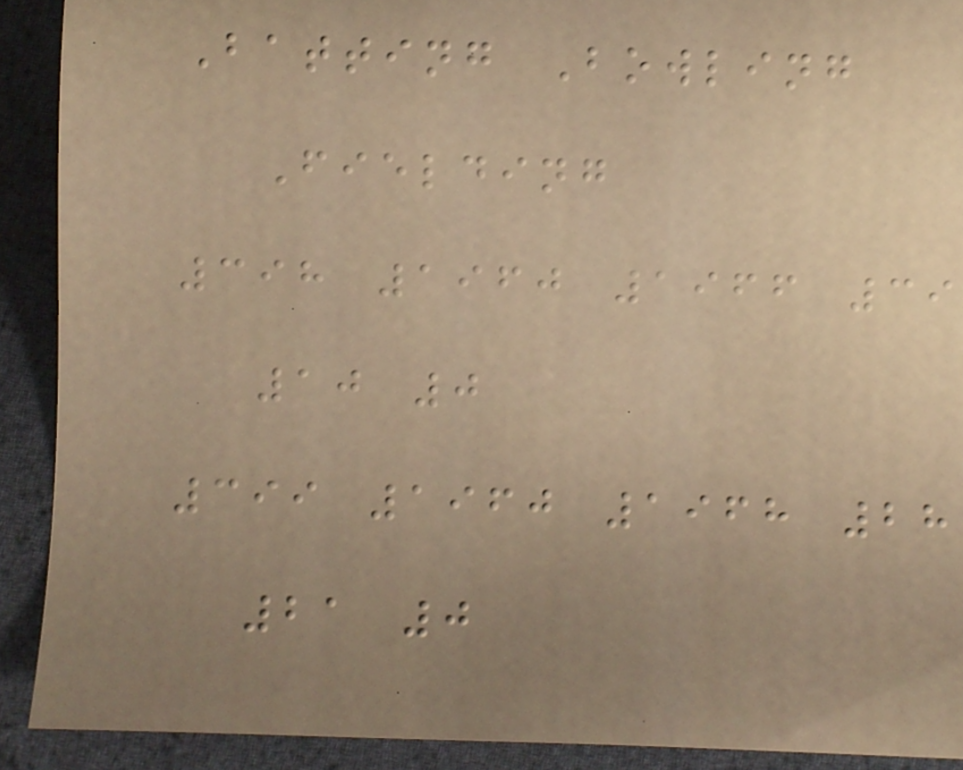Batting Bowling
Fielding
398 1960 1966 39
10 0
399 1960 1968 28
21 0
